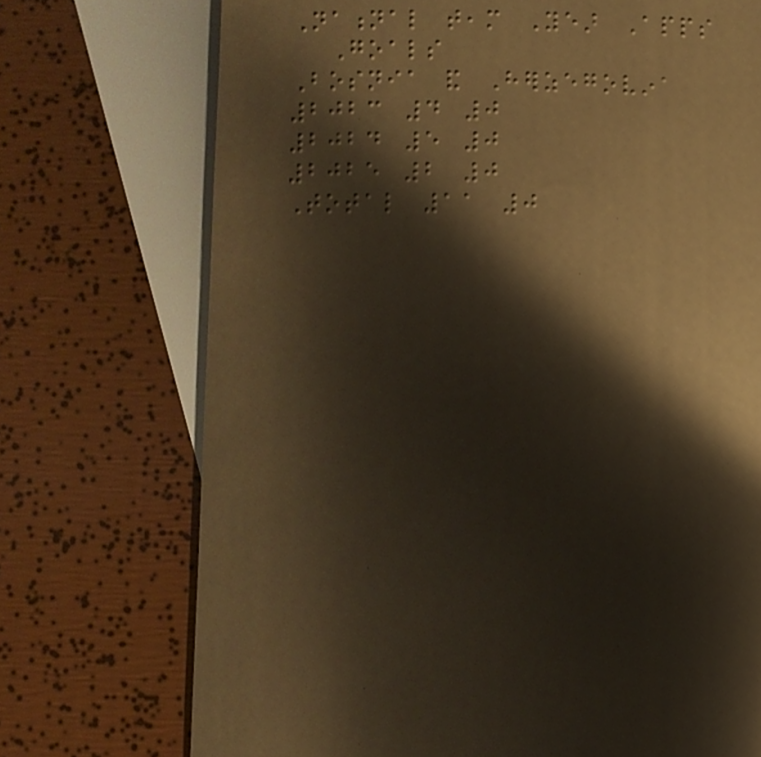National team Year Apps
Goals
Bosnia and Herzegovina
2023 4 0
2024 5 0
2025 2 0
Total 11 0
